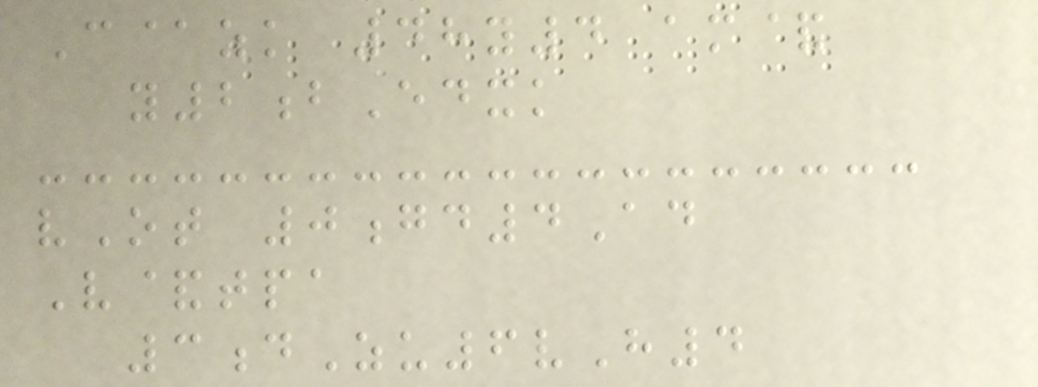C@zk 48y4 am&
y2bEdxk
vOt 0gd4Ad
V&tpa
3dZu6vH4
